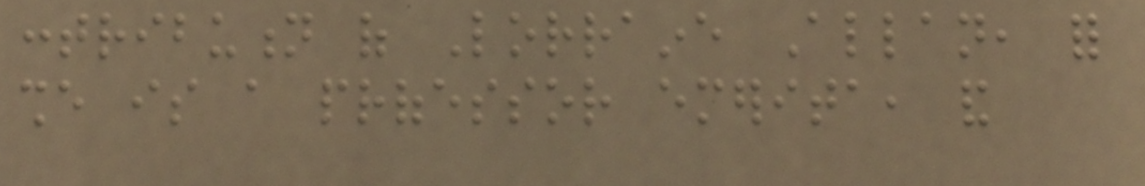contribution of Lorraine Allan, for
she is a professor emerita, and
